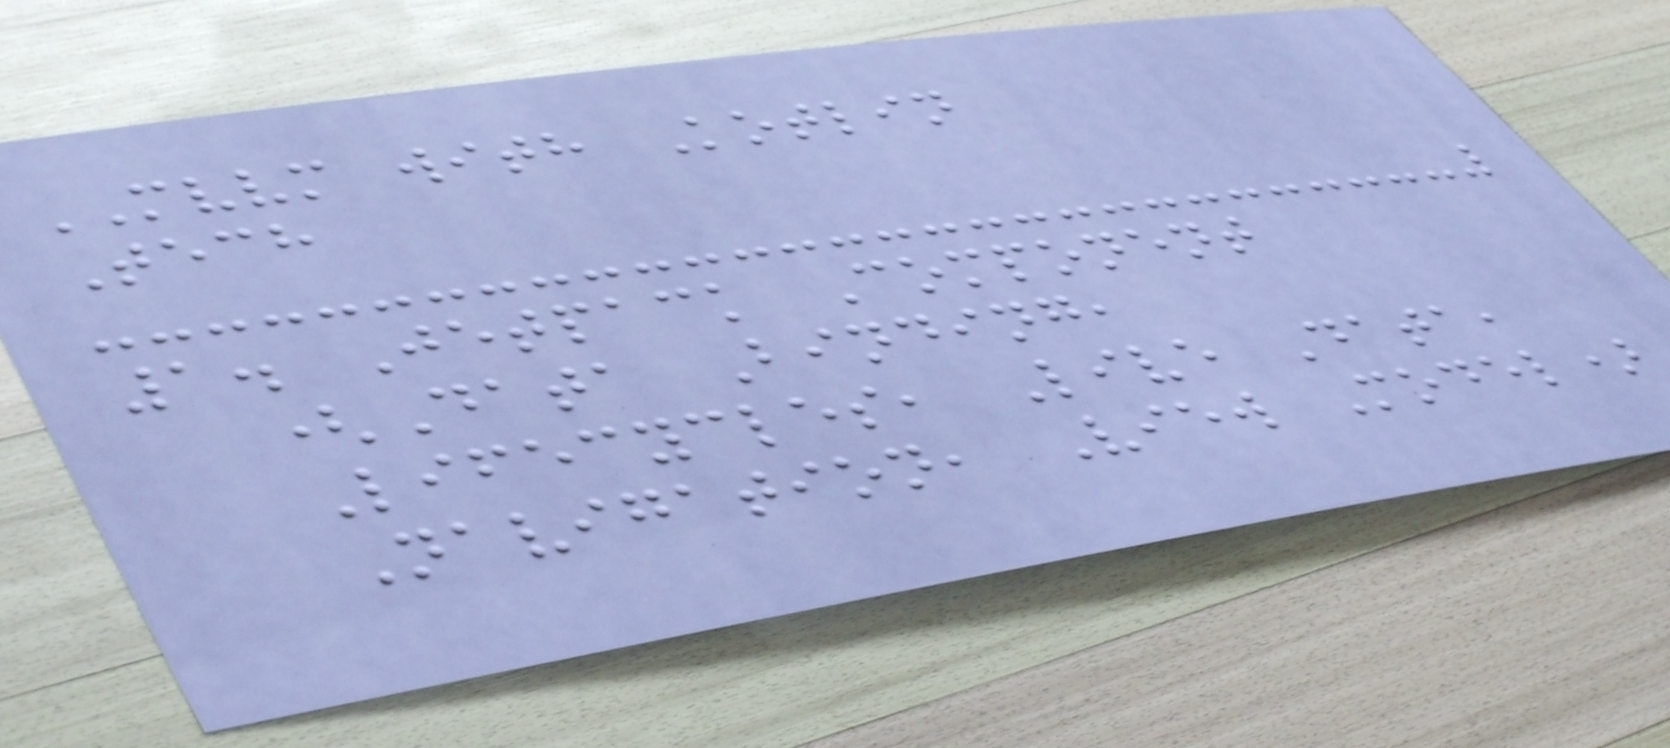MVVM with Kotlin
Tech
1. Jetpack Component
(Data Binding,
Lifecycles, Live Data,
Navigation, View Model)
